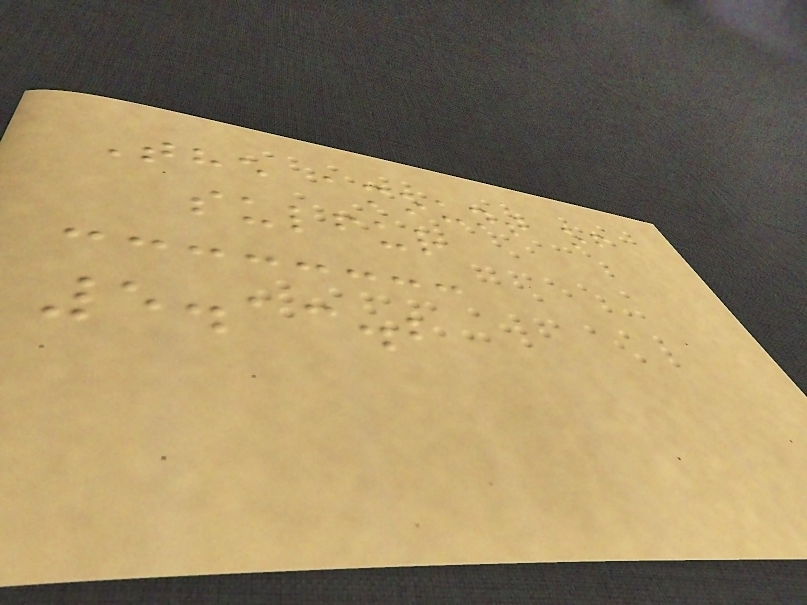The amount of
sulfur
5.13.2
